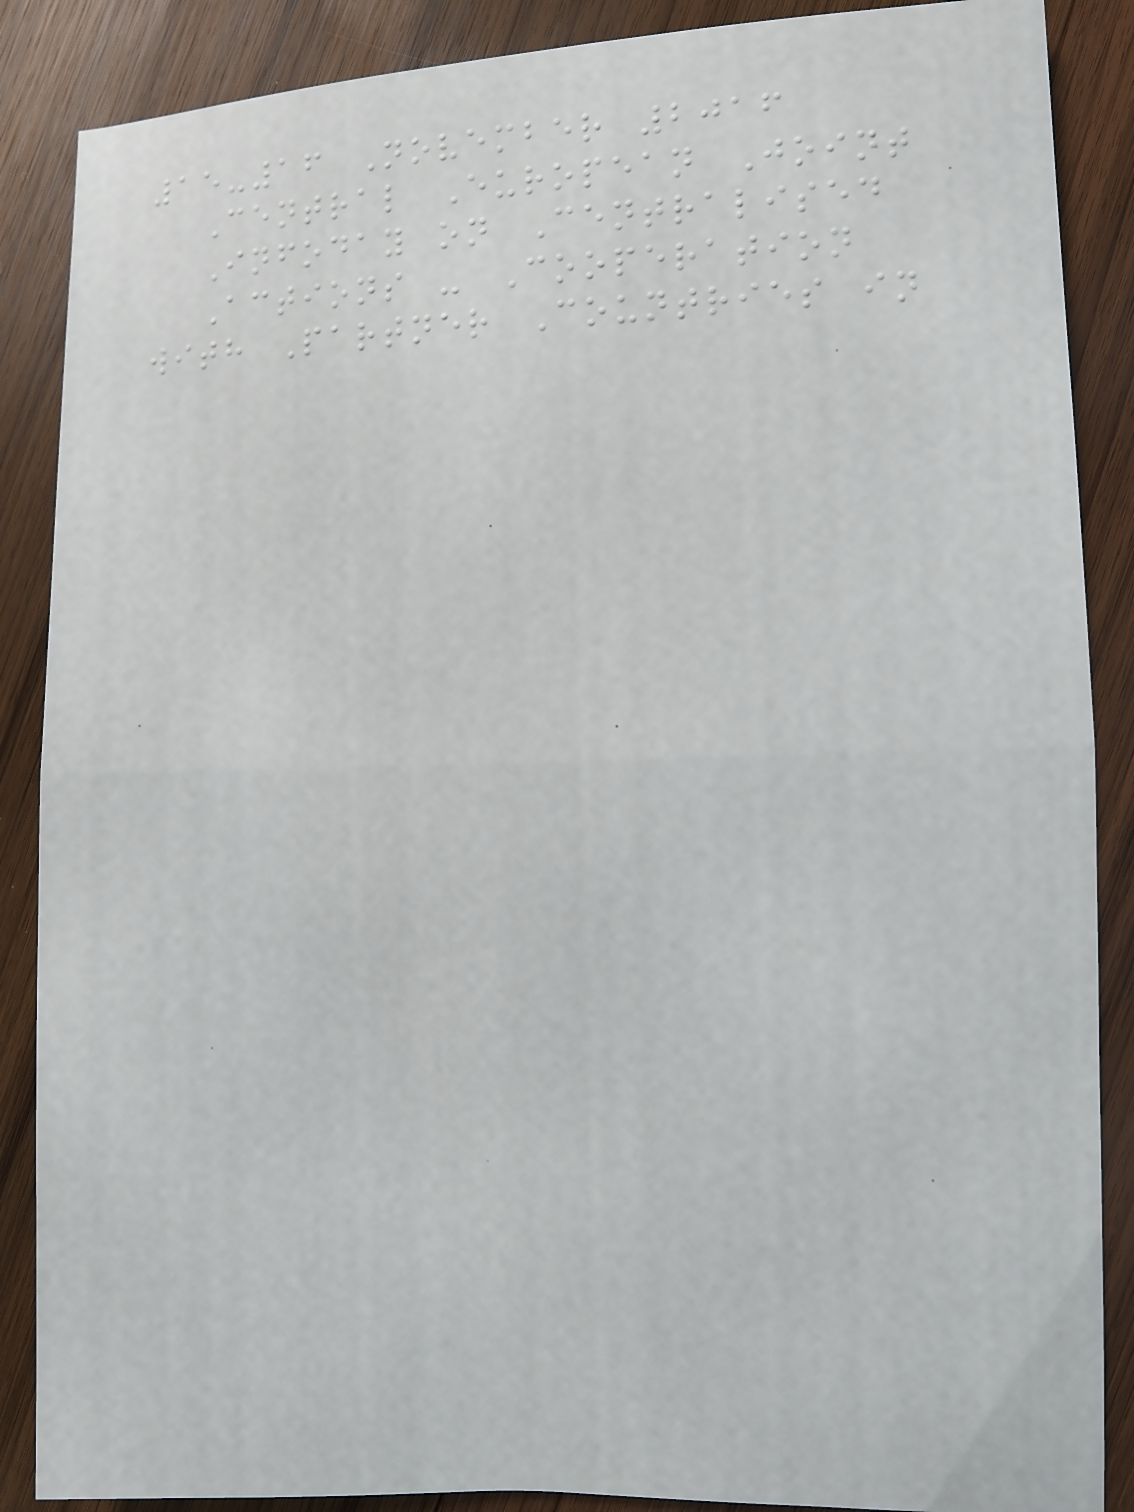15-16 November 2016
Central European Joint
Infoday on Centralised
Actions - Cooperation
with Partner Countries in
